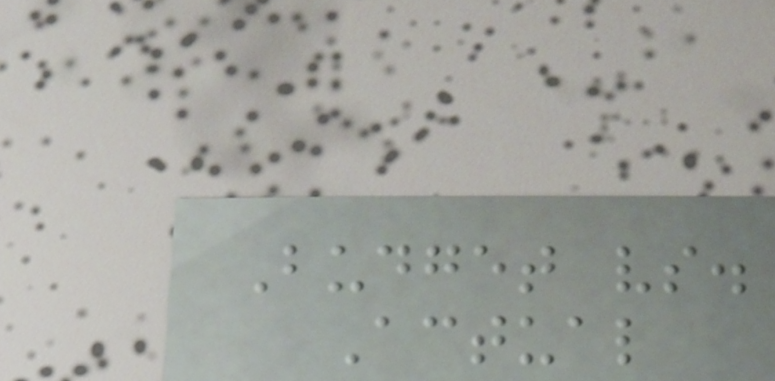Budget vs.
Actual
